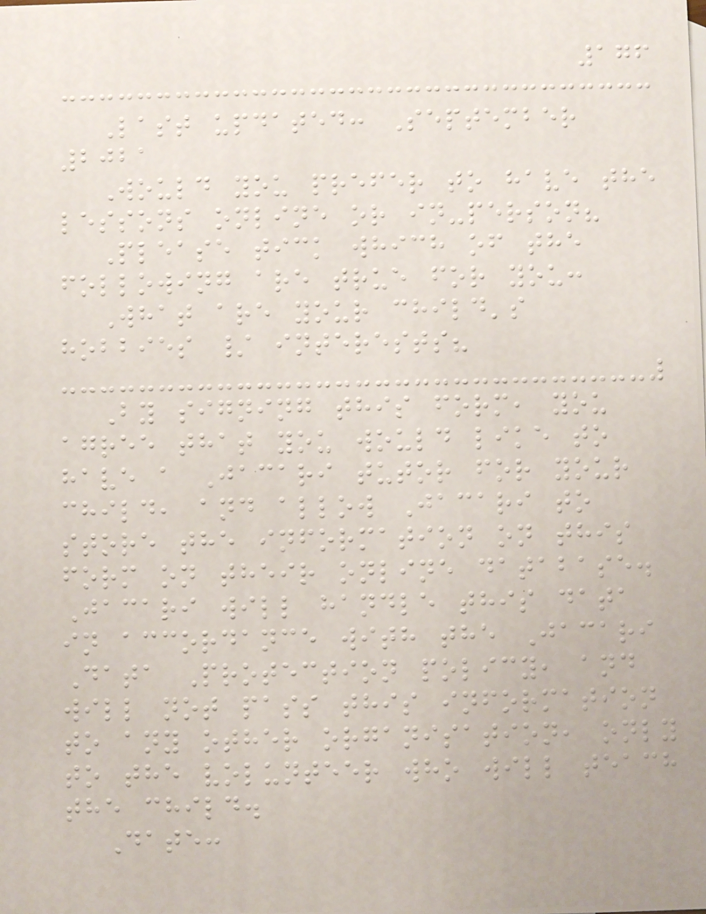176
Last updated: September
2021
Would you prefer to have the
lessons online or in-person?
Please tick which of the
following are true for you:
What are your child's
hobbies / interests?
By signing this form, you
agree that you would like to
have a Jacari tutor for your
child, and allow Jacari to
store the information on this
form on their online database.
Jacari will handle this data
in accordance with the Jacari
Data Protection policy, and
will not pass this information
to any other organisation, only
to the volunteer who will teach
the child.
Date:
